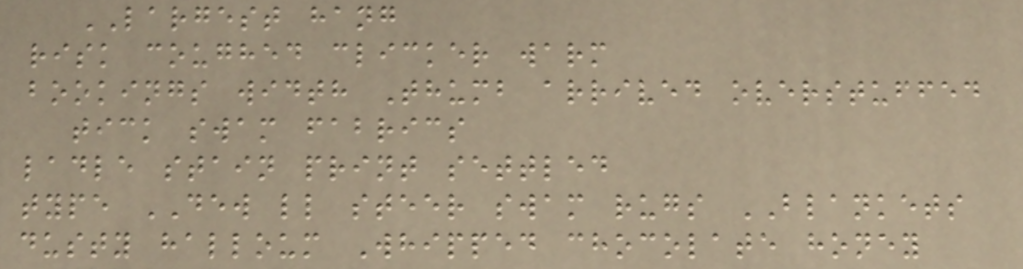LARGEST hang
risk coughed clicker warm
bookings width Thumb arrived overstuffed
tick swam fabrics
ladle stain print settled
type DEW ll steer swam rugs BLANKETS
dusty halloum Whipped chocolate honey
